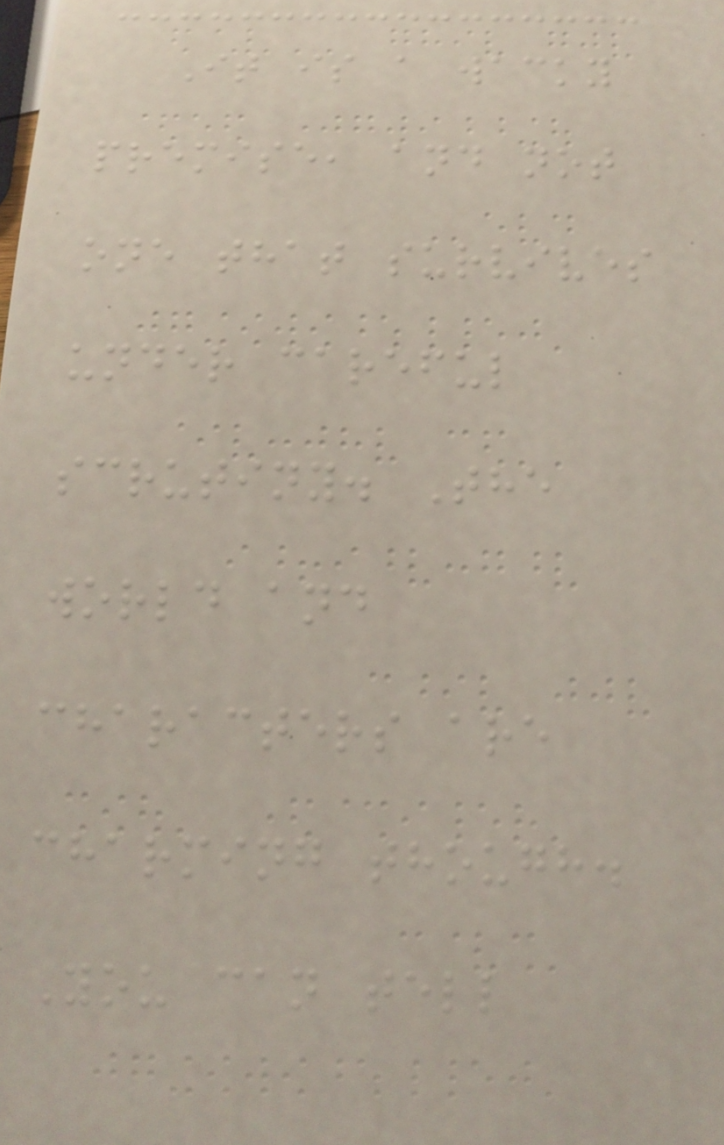It is a wacky
premise, and not
one that survives
under careful
scrutiny. The
world and
characters are
charming though.
You can tell
